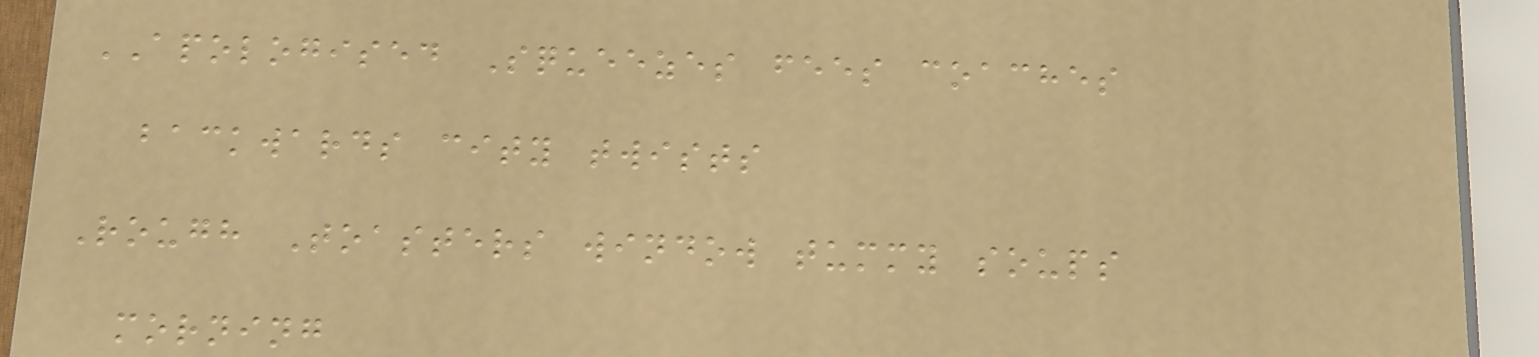APOLOGISED Squeezes fees coaches
backwards city twists
Rough Toasters window tummy soups
morning
